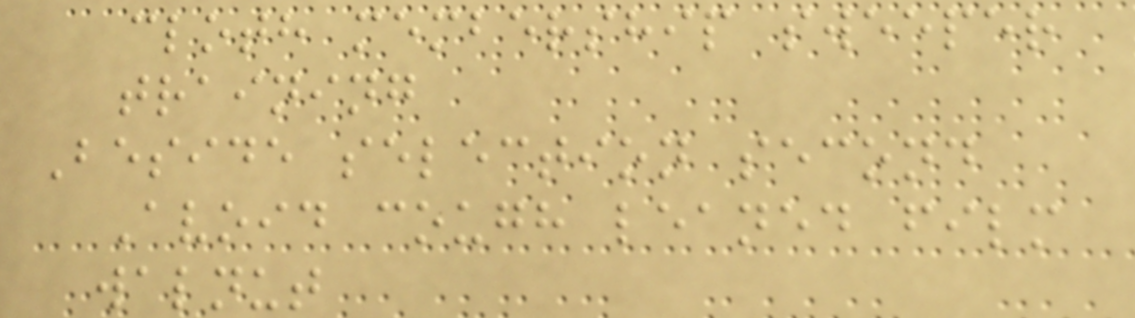cloth membership sweeper
training
Beside selection second
Avoid cough leaned film
walnut
